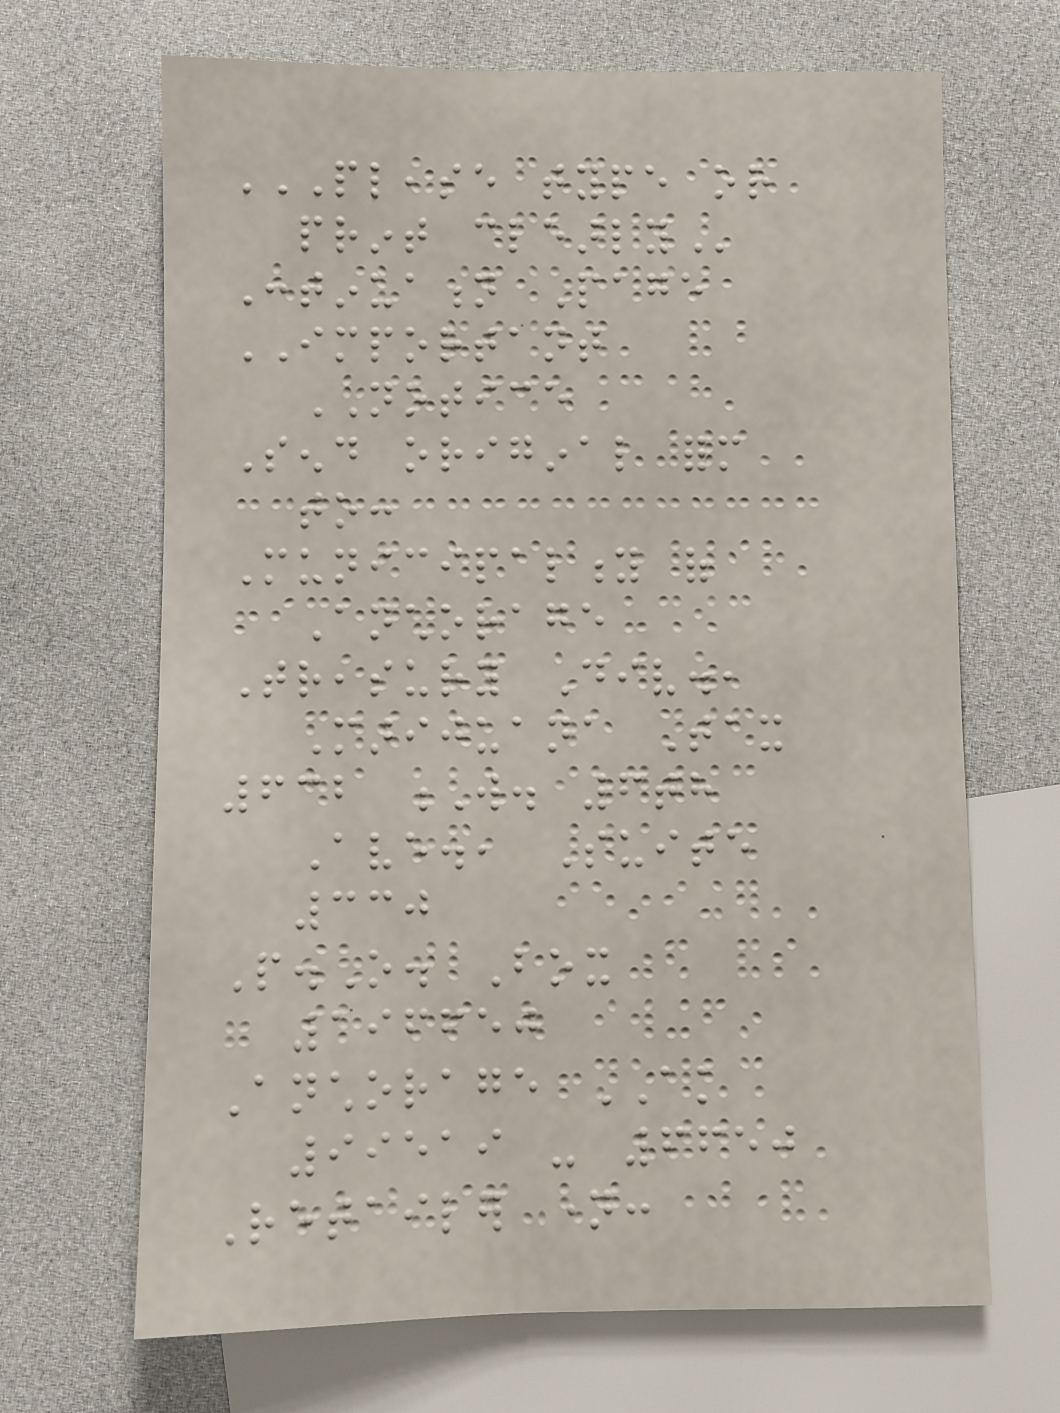PLEASE TYPE OR
PRINT CLEARLY
Continuation Page
IMPORTANT
NOTICE
Send original form
to:
Municipality of
Anchorage
Treasury Div.,
Marijuana Tax
632 W. 6th
Ave., Suite
330
P.O. Box
196650
Anchorage AK
99519 - 6650
Retailer name:
